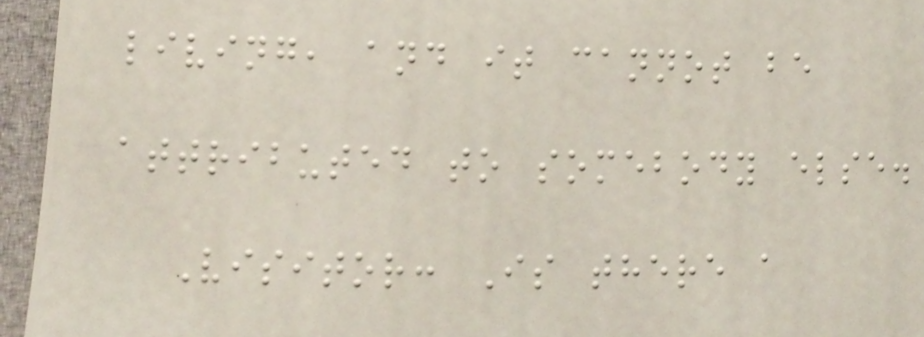living, and it cannot be
attributed to somebody else.
Visitor: Is there a
